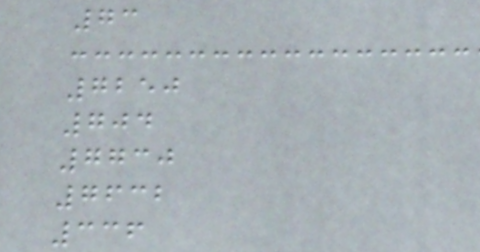73
7250
704
7730
7632
336
